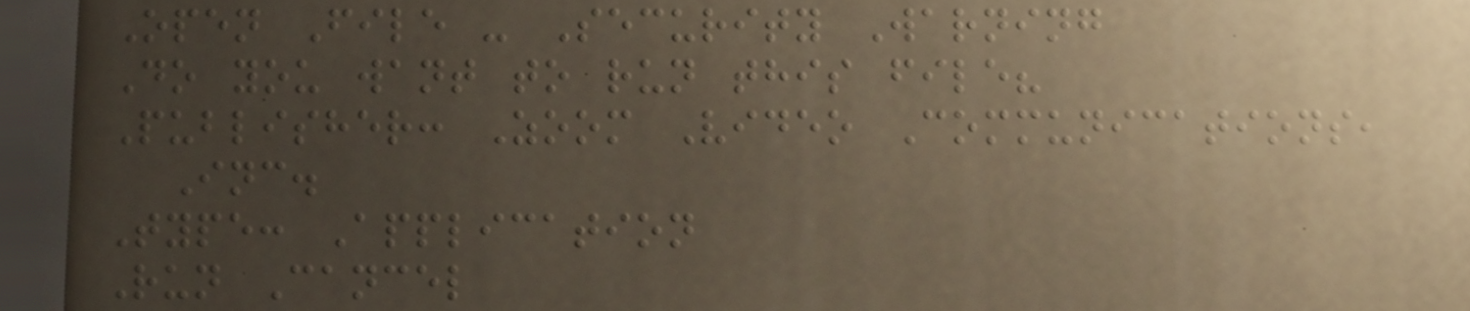Open File - Security Warning
Do you want to run this file?
Publisher: Zoom Video Communications,
Inc.
Type: Application
Run Cancel
